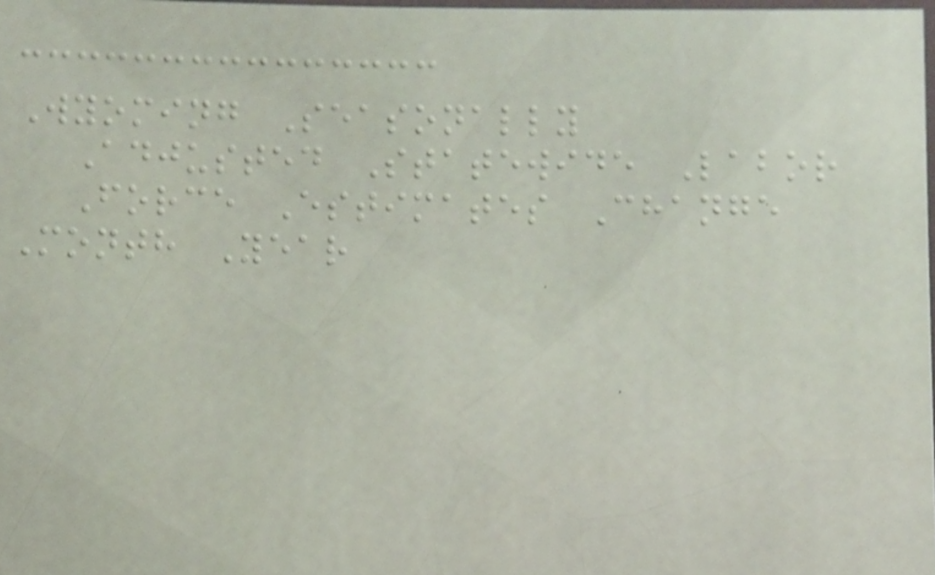Wyoming Seasonally
Adjusted Statewide Labor
Force Estimates Change
Month Year
